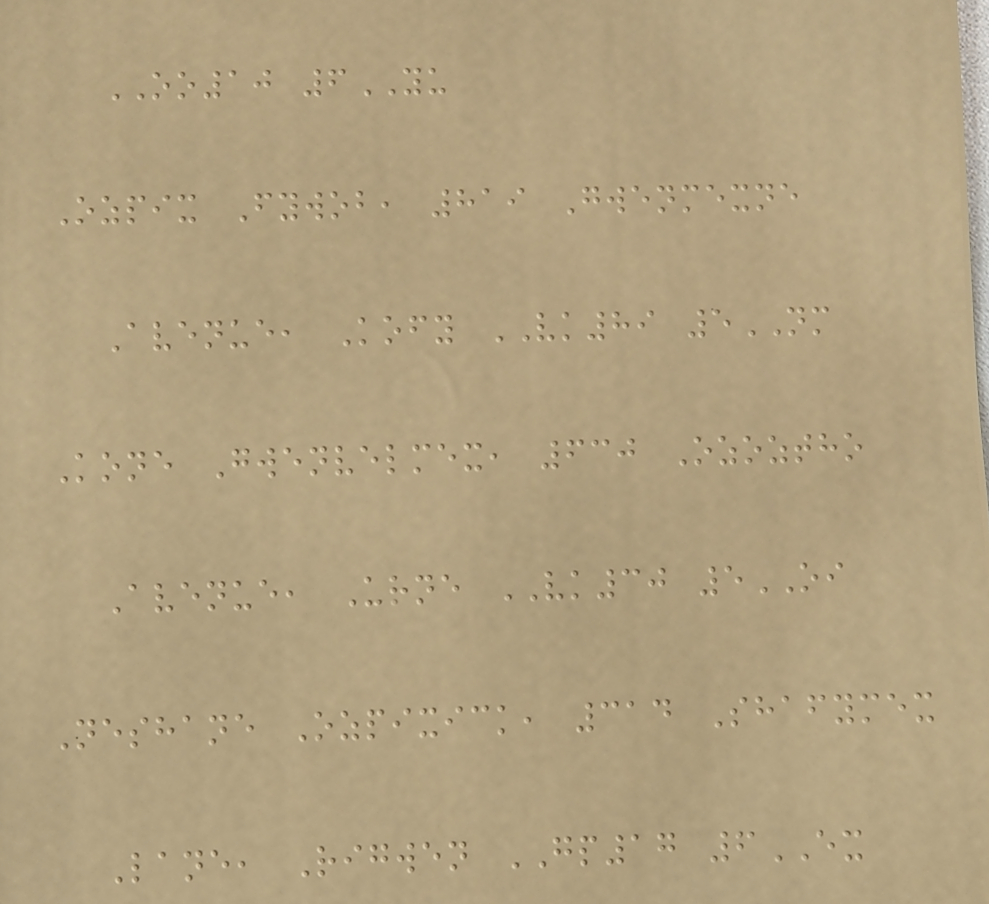OO10 6YU
Ozpix Fywob, 819 Gwenmexne
Avenue, Kofy VK89 5NM
Kone Gwenvelmex, 630 Ozoztho
Avenue, Urne VK30 5OI
Neshane Ozpixick, 314 Shafymex
Lane, Rigwen GP17 6EX
